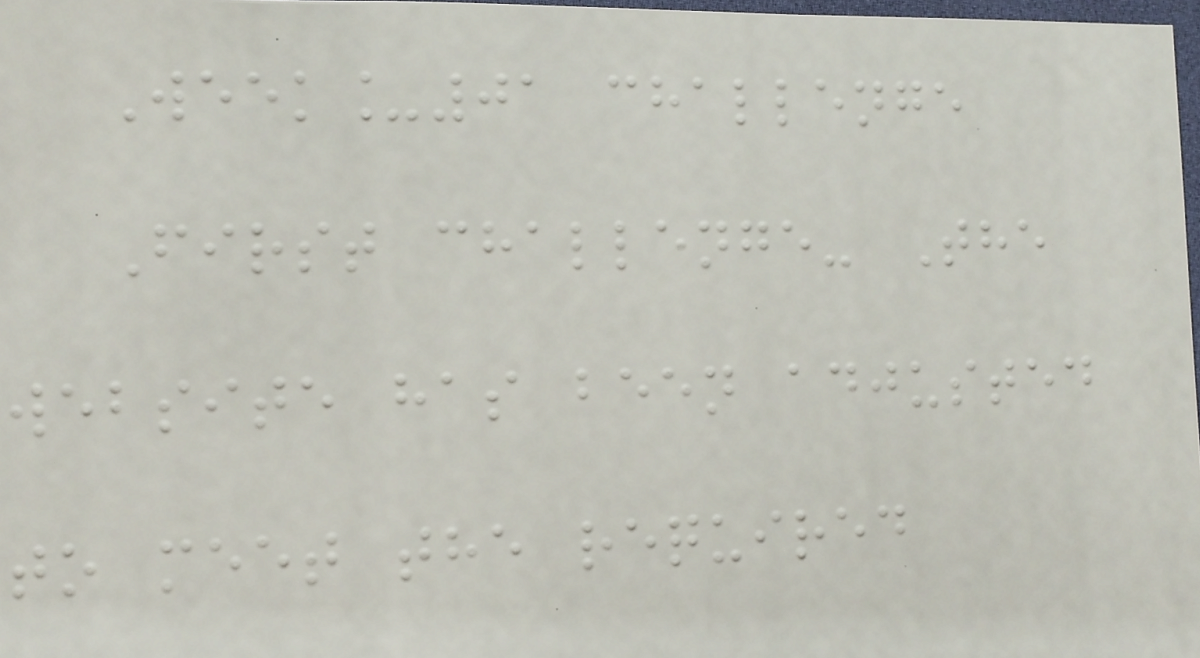Week_01 challenge
First challenge- The
website has been adjusted
to meet the required
